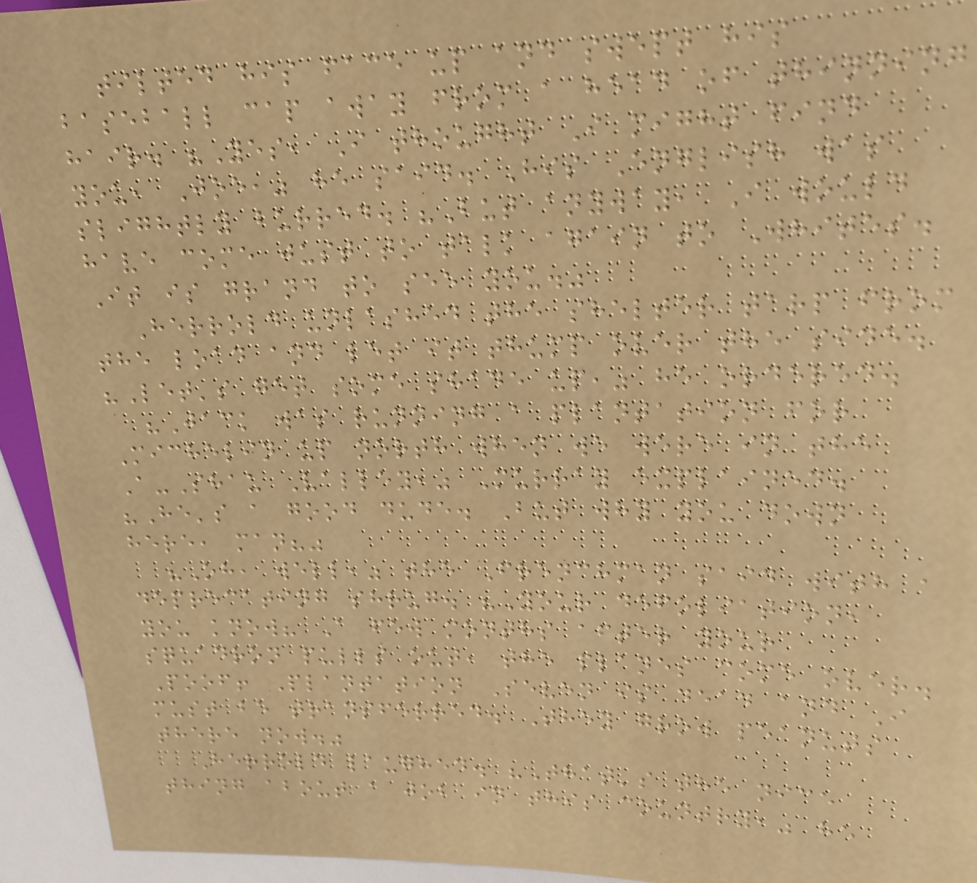tilted his face up and swept his
baseball cap away from a head of thinning
hair. "Yes, I thought I might find
you, Joe," he said. His English was
slightly burred. "But anyway, I would
have come just to talk again to Whites.
It is grand to see you."
Herrold unlashed the shelter tarp from
the load and let it thump over the side.
"Let's get some shade up," he ordered.
"Jack was running a plantation for
Michelin up north when we were in the
A-Shau Valley," Murray explained.
"He's a good dude. But why you down
here, man?"
"Oh, well," the Frenchman said with a
deprecating shrug. "Your defoliation,
you know? A few months after your
squadron pulls out, the planes come over.
Poof! Plantation Seven is dead and I
must be transferred. They grow peanuts
there now."
Herrold laughed. "That's the nice
thing about a job in this country," he
